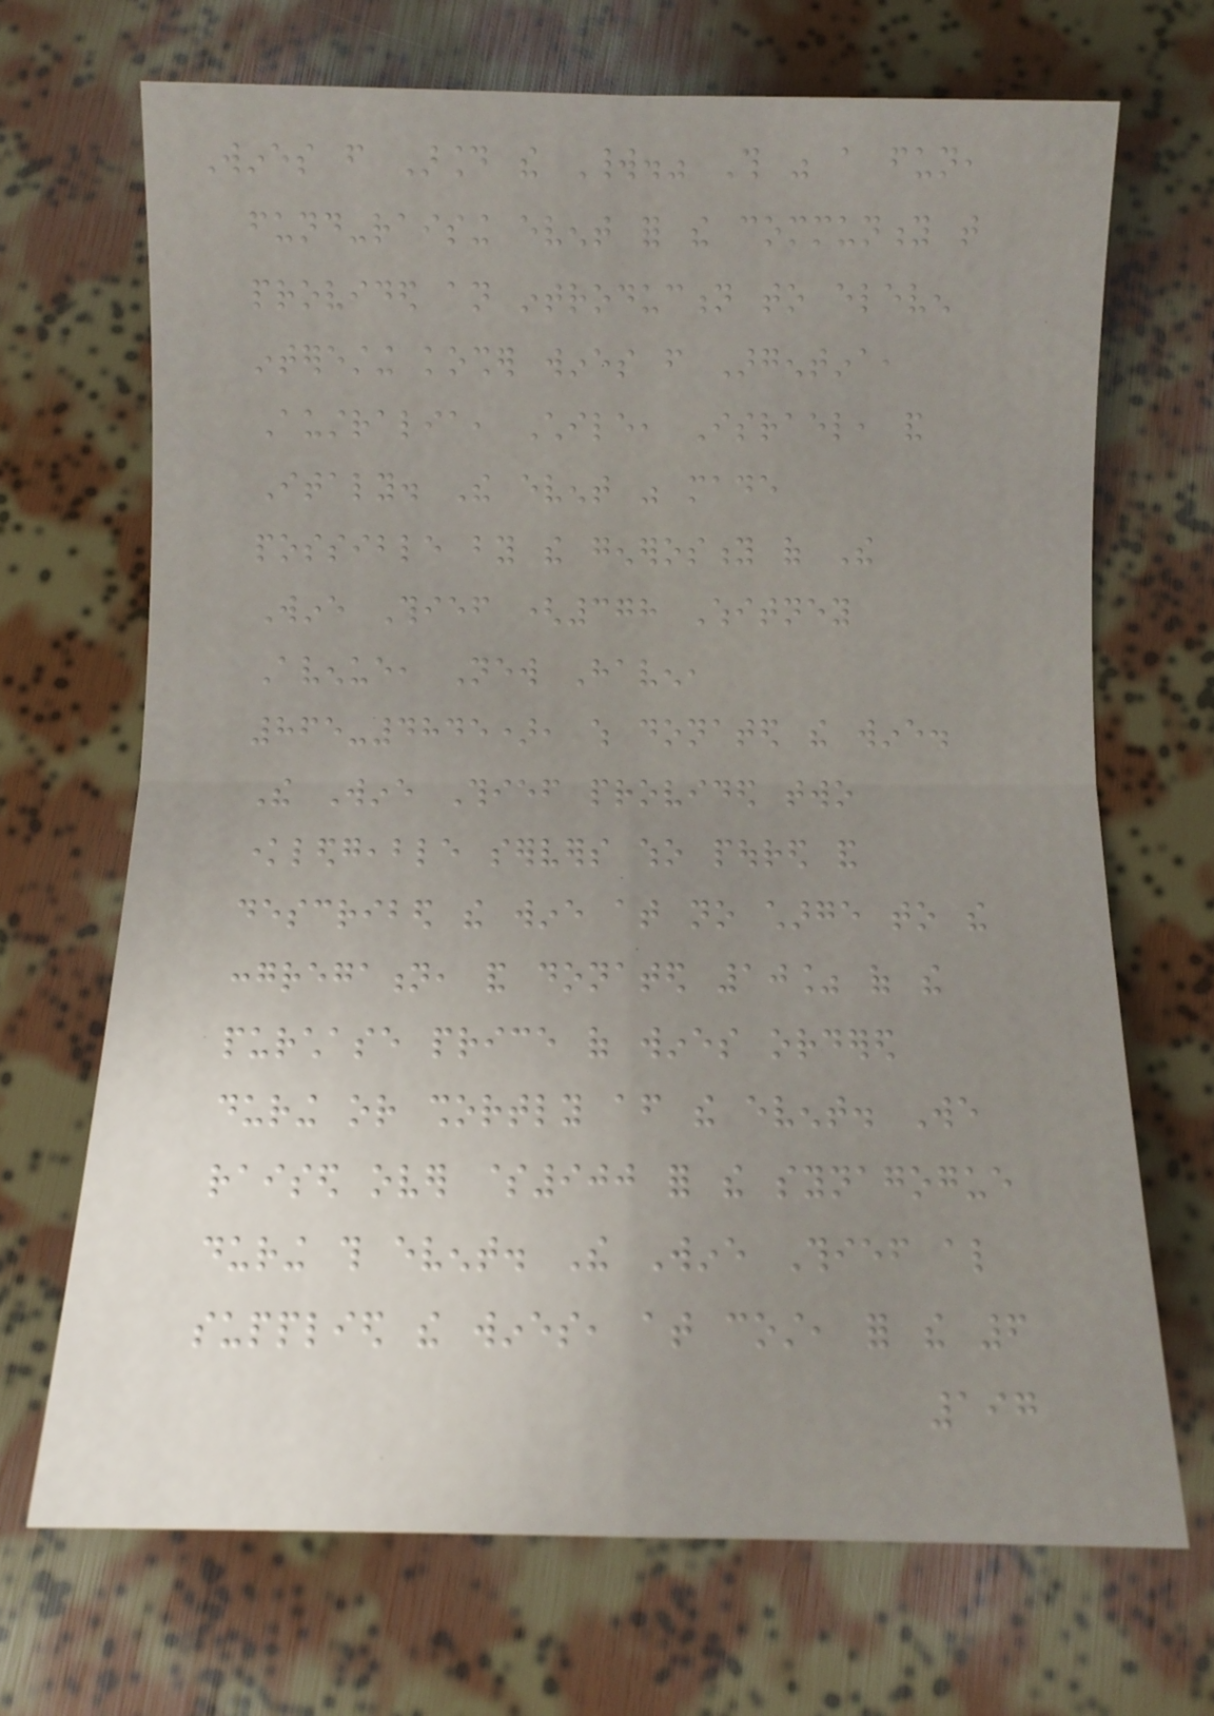Wines from Around the World." This was a fun,
fund-raising event for the community that
provided an introduction to eleven
interesting kosher wines from Argentina,
Australia, Chile, Israel, and
Italy. The event was made
possible by the generosity of The
Wine Thief (378 Whitney
Avenue, New Haven,
865-4845), which donated the wine.
The Wine Thief provided two
knowledgeable servers who poured and
described the wine at no charge to the
congregation, and donated 10% of the
purchase price of wines ordered
during or shortly after the event. We
raised over $900 for the synagogue
during this event. The Wine Thief also
supplied the wines, at cost, for the 6
197
